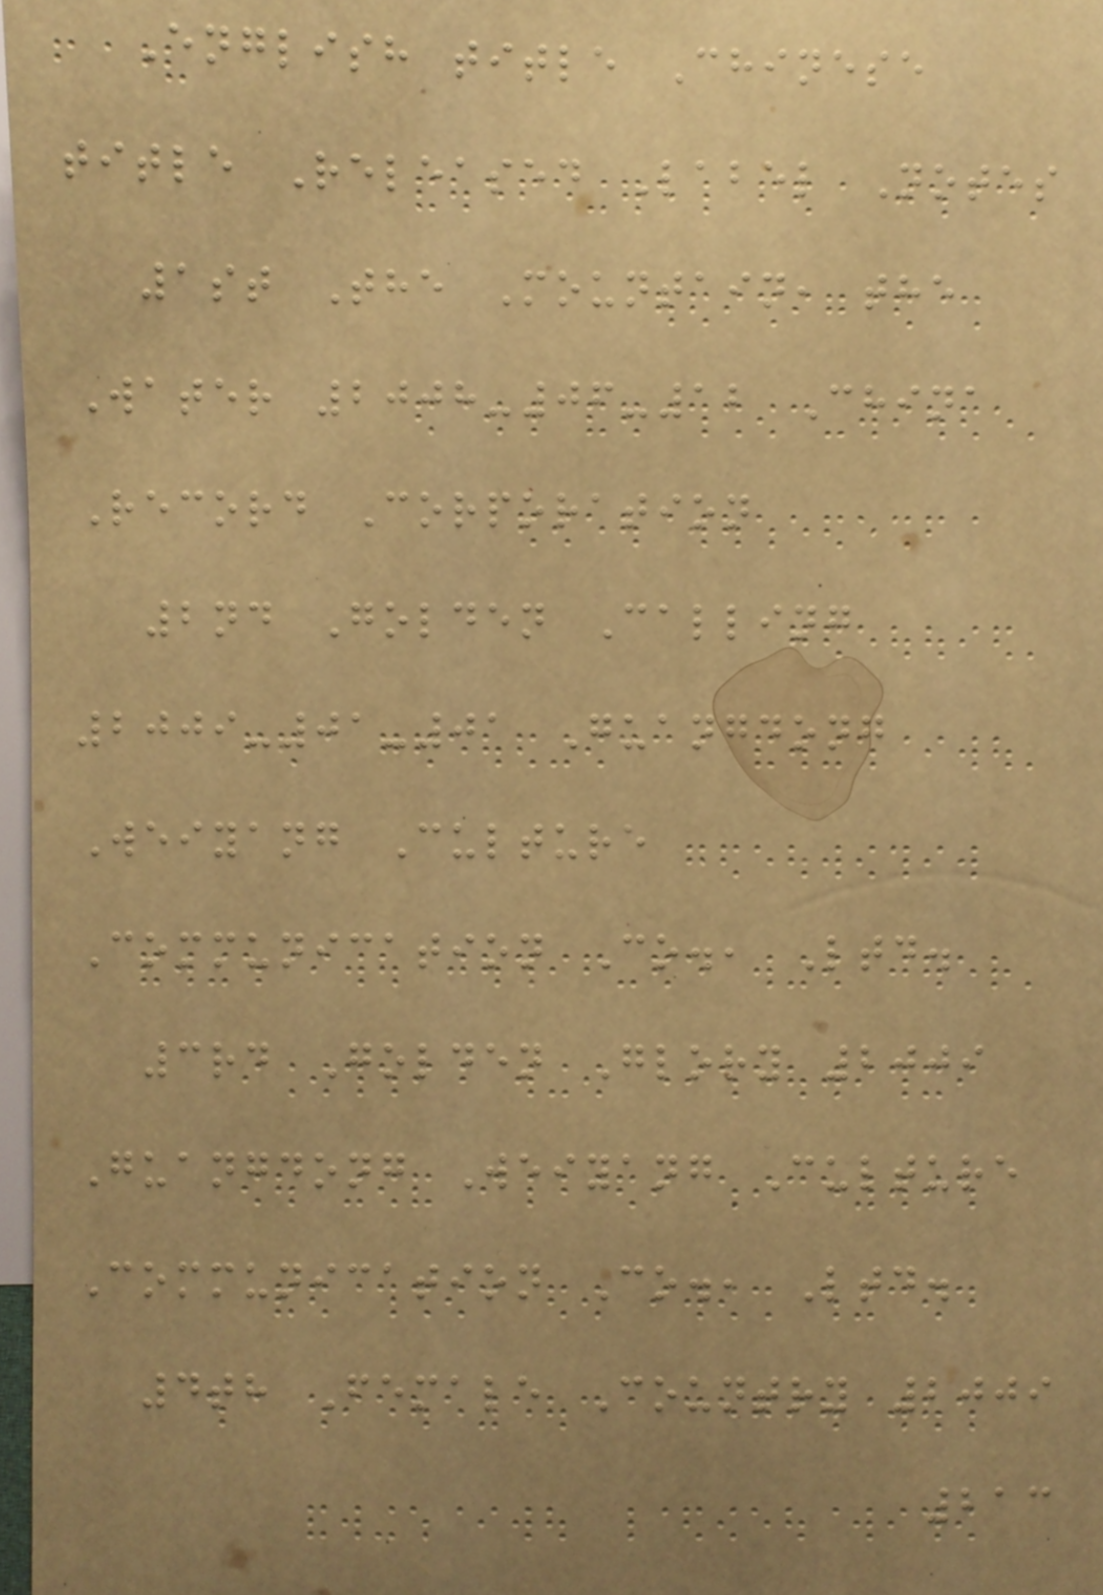English title Chinese
title Released Label Notes
1st The Mountain, the
Water 2008-06-12 China
Record Corporation
2nd Golden Calling
2009-01-01 Guangdong
Weiyang Culture
Communication Co., Ltd.
3rd Golden Glory 2009
Guangdong Weiyang Culture
Communication Co., Ltd.
4th Female Country 2009
213
